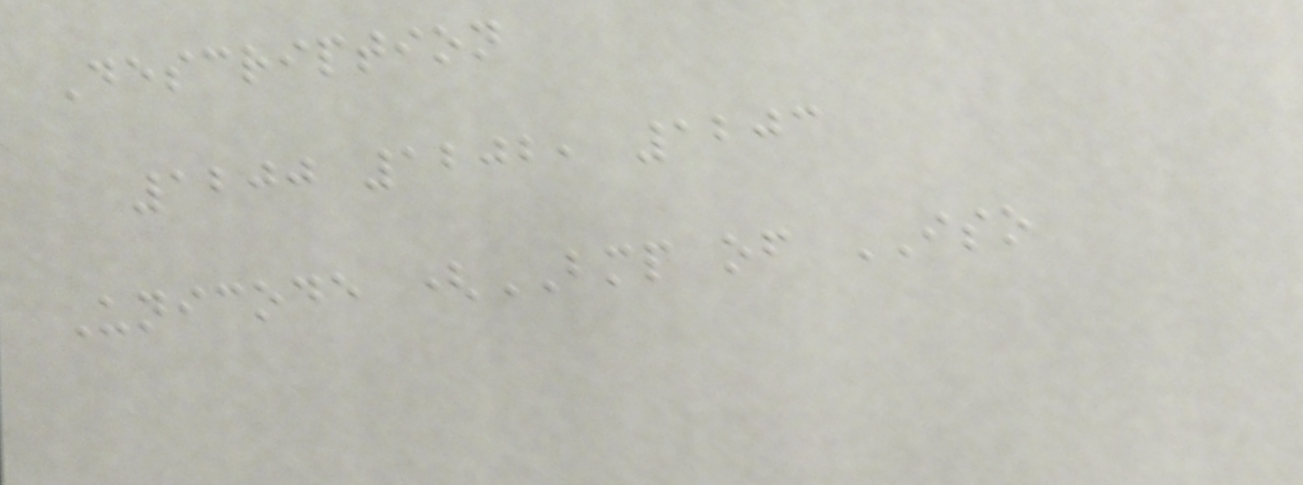Description
1200 1202, 1203
Unicode (BMP of ISO
